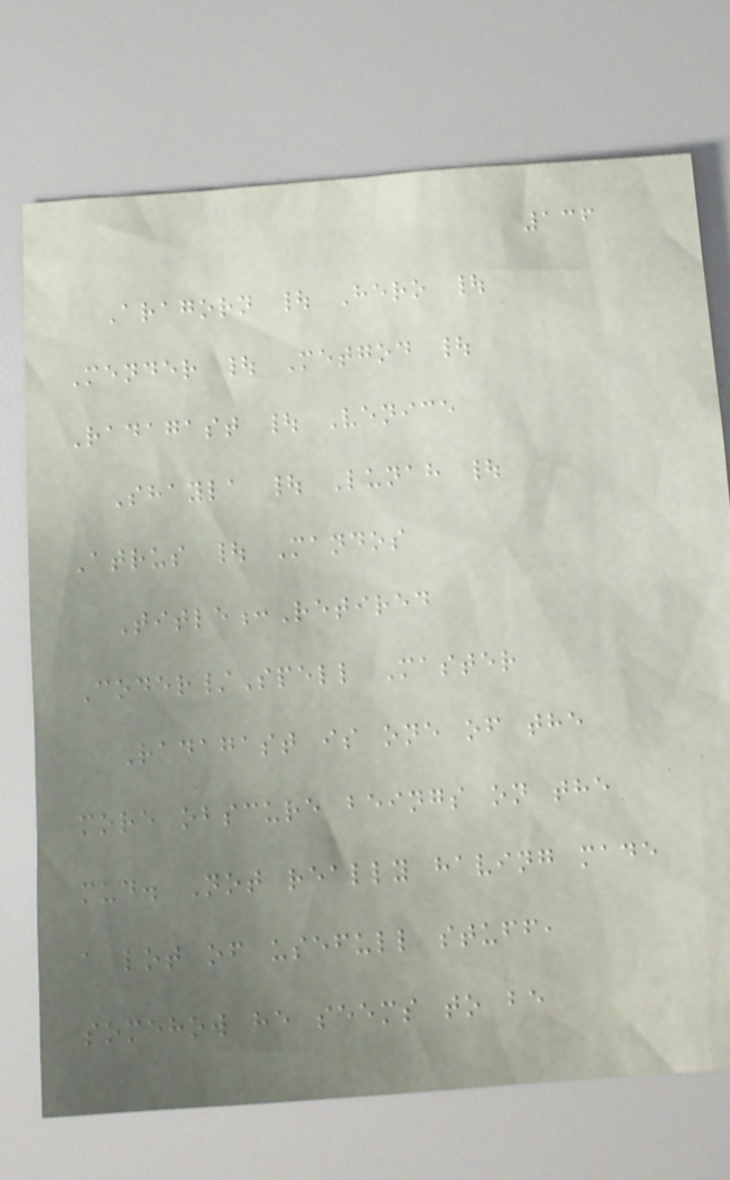136
Aragorn | Hero |
Mender | Metgod |
Radagast | Venice
Shayla | Lunah |
Atrus | Mandos
Title:Retired
Coder/Spell Master
Radagast is one of the
more obscure beings on the
mud. Not really having made
a lot of usefull stuff,
somehow he seems to be
